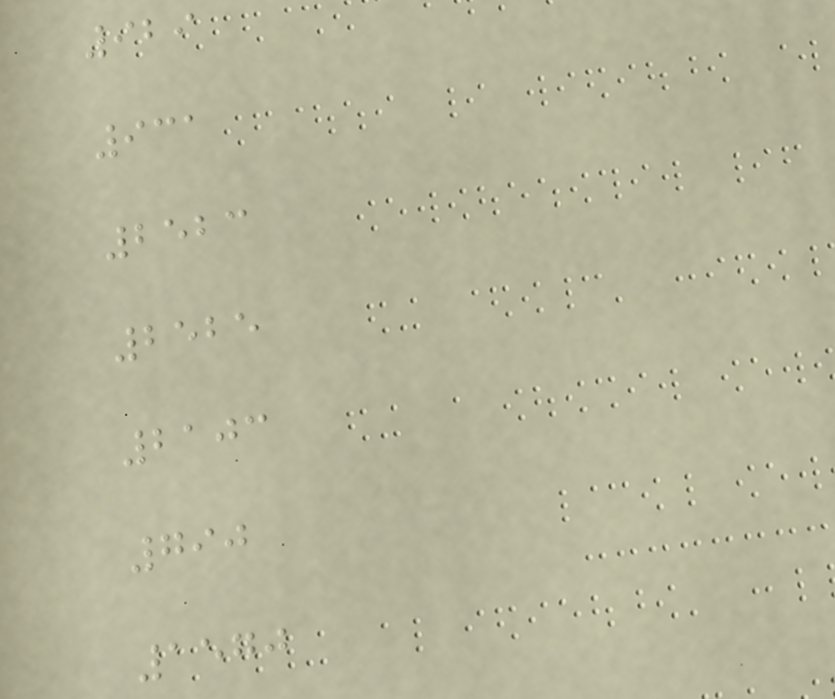929
931
2523
2525
2103
790
1570
